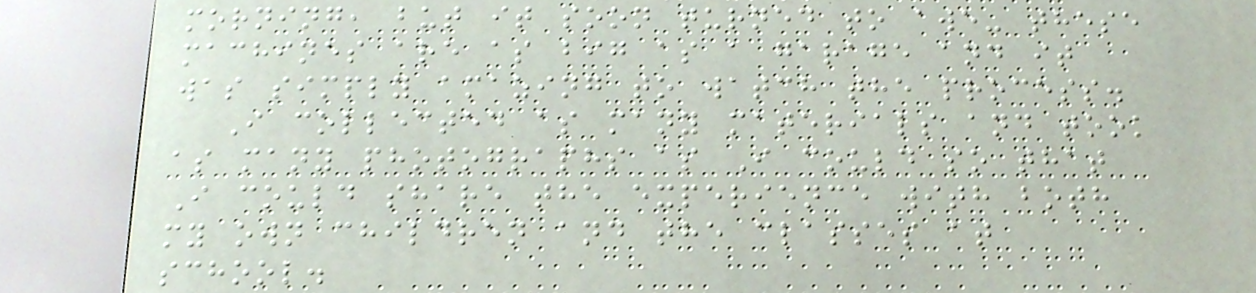morning, but it soon turned to awe- these
machines are as big as a garage and it
was simply amazing to watch the process.
I collected as many materials and took
as many photographs as I could so that
I could share the experience with both
my own children and the classes at
school.
